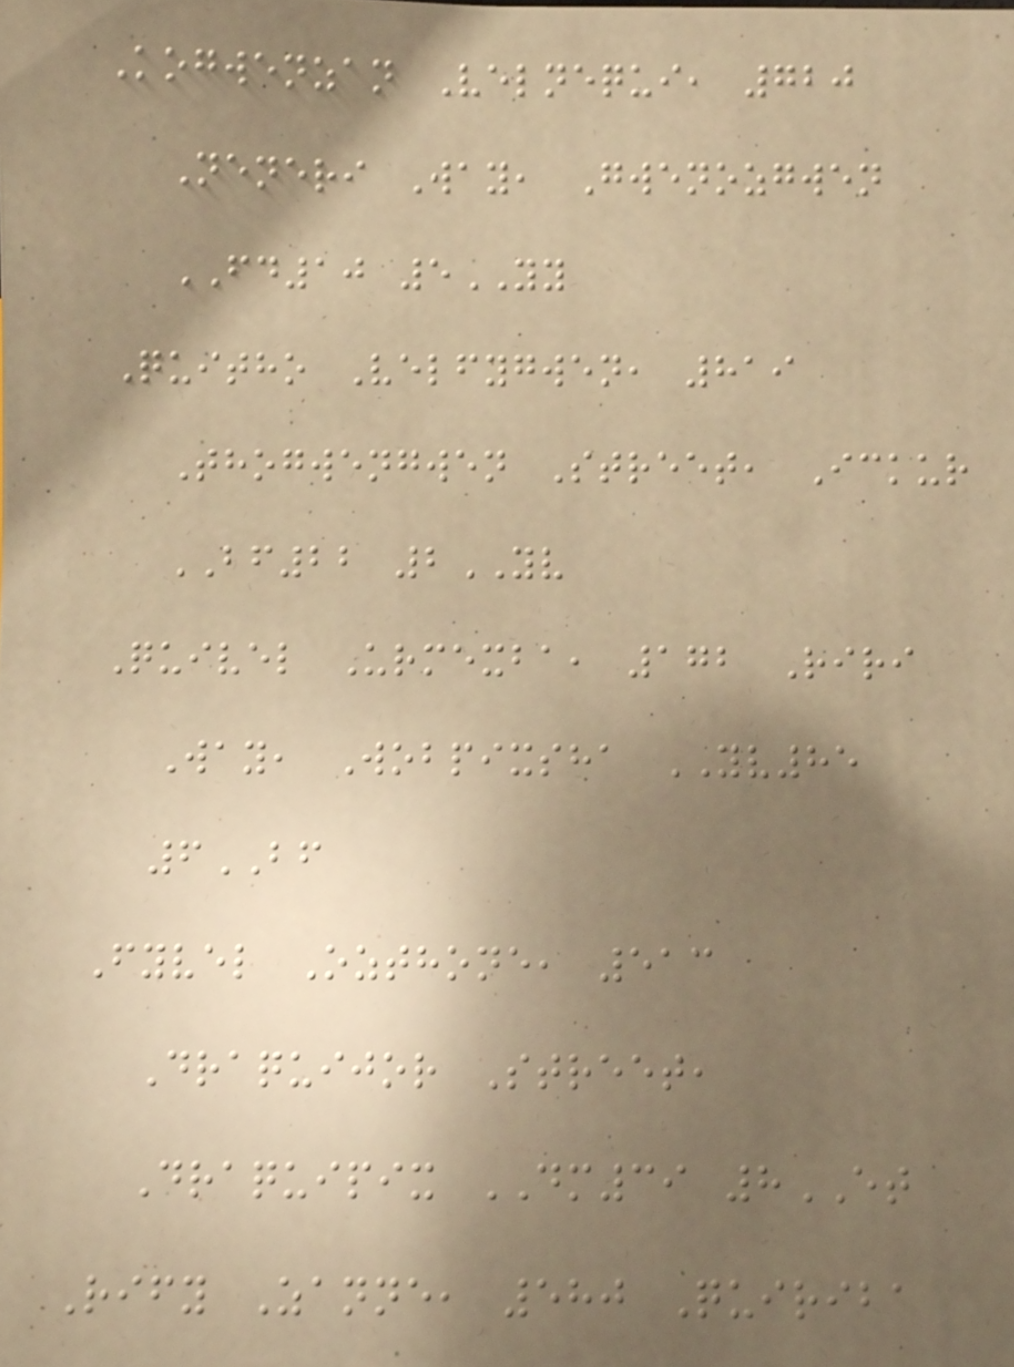Kogwenzan Velnequi, 720
Neneri Way, Gwenozgwen
FD10 5YY
Quitho Velfygwen, 819
Thogwengwen Street, Ickur
BF22 2YV
Quivel Urmexba, 172 Riri
Way, Wobpixsha YV85
6BF
Fyvel Ozthone, 513
Draquijor Street,
Draquipix DM39 8ET
Rify Zanne, 580 Quiriba
